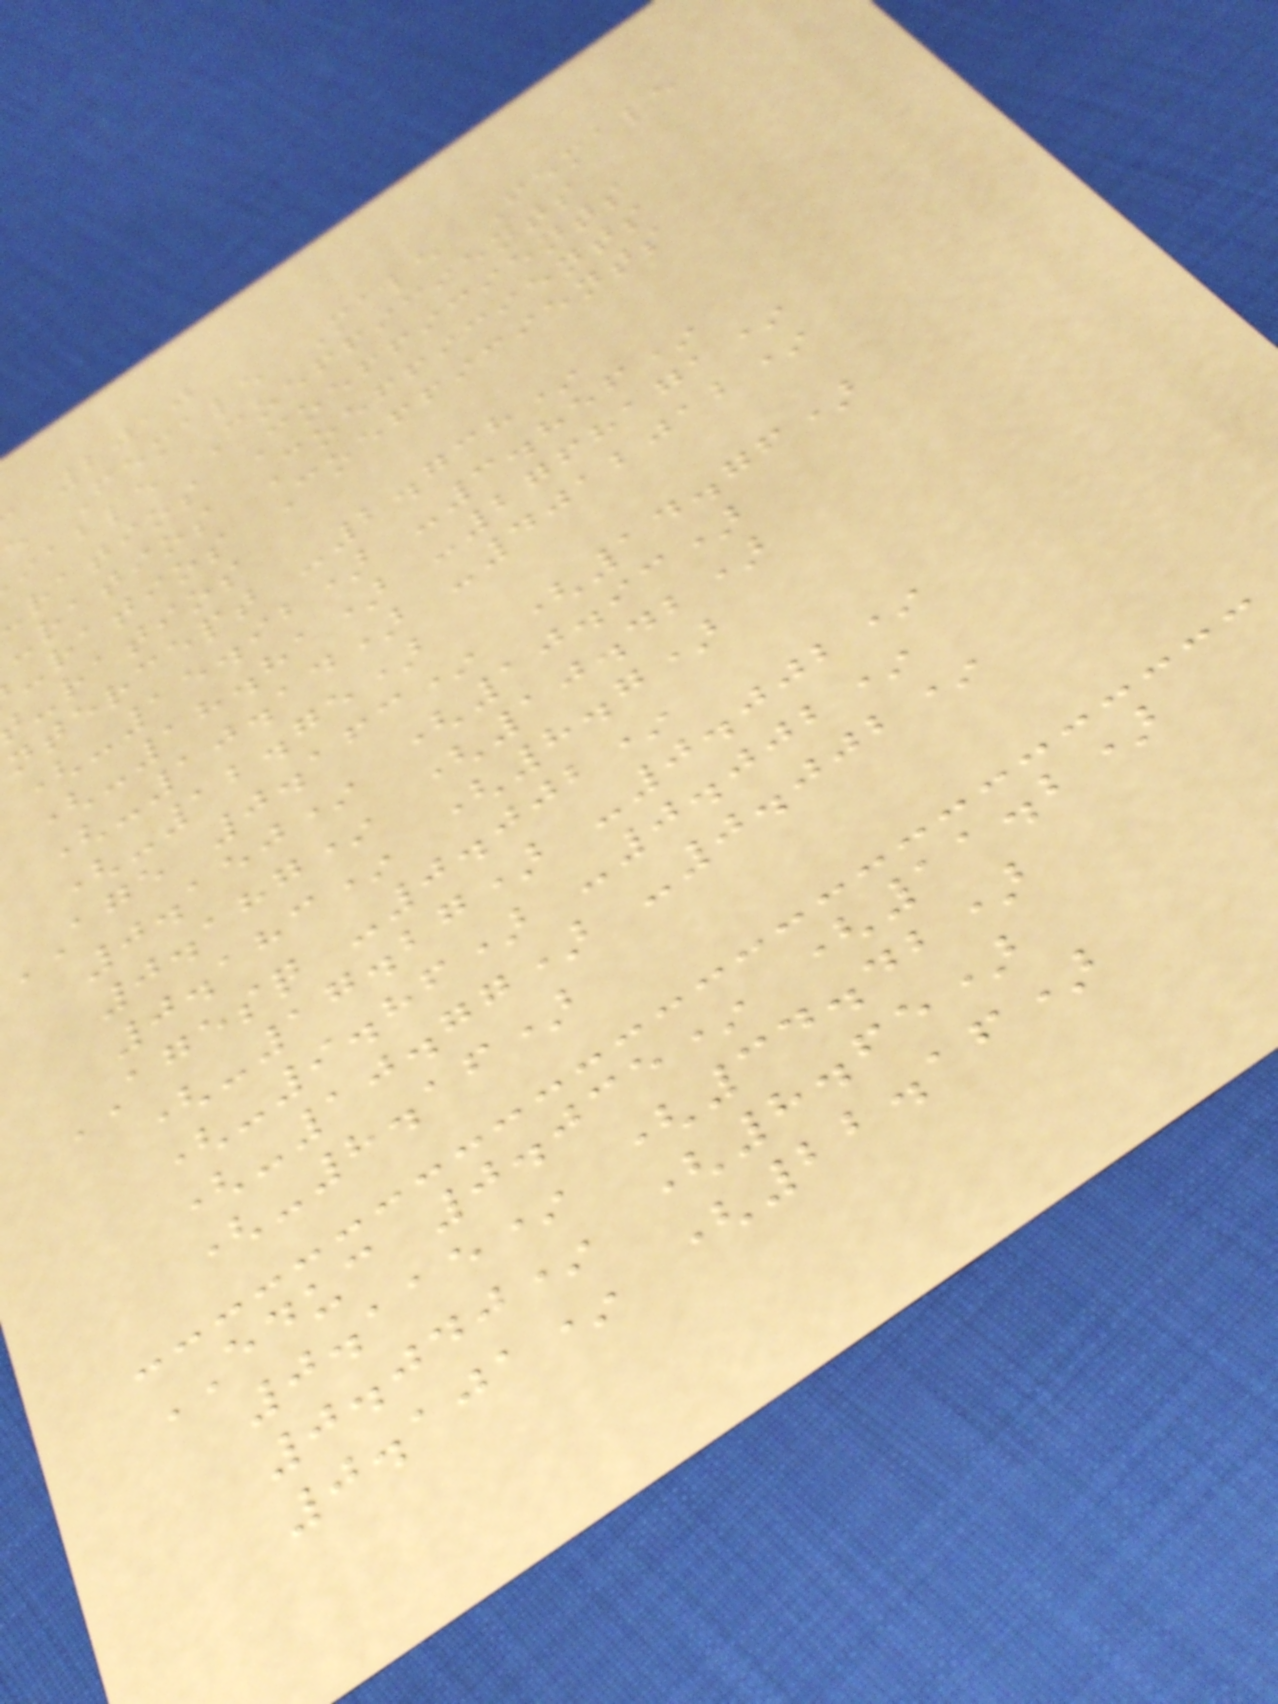2010
e Female Male Female
iable Coefficients
ratios Coefficients
-ratios Coefficients
-ratios Coefficients
-ratios
ntercept -2.738*
(-15.92) -3.856*
(-18.81) -2768171*
(-10.14) -4012012*
(-12.75)
age 0.163* (14.76)
0.150* (10.93)
0.187* (10.42)
0.183* (8.7)
AGESQ -0.002*
(-17.27) -0.002*
(-9.86) -0.002*
(-10.77) -0.002*
(-8.16)
EDUC 0.035* (11.2)
0.115* (34.42)
0.040* (8.65)
0.101* (22.16)
